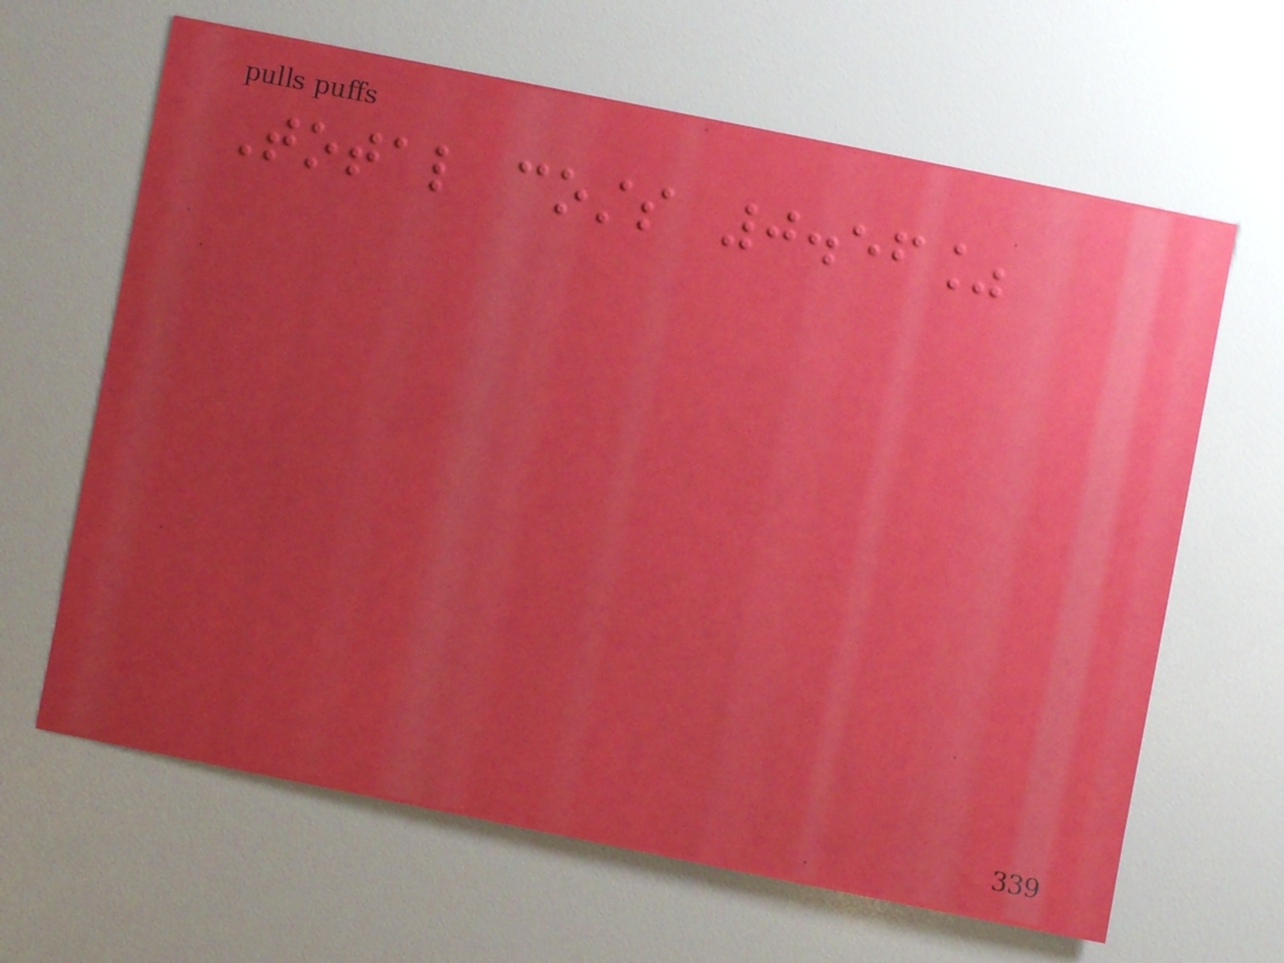Total costs 0.56%
